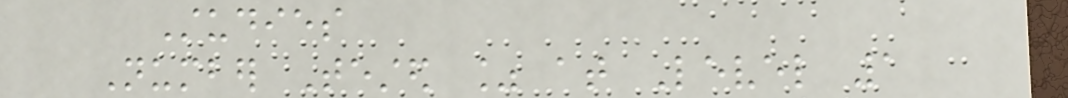Studies
Number Tested % at Level 1
